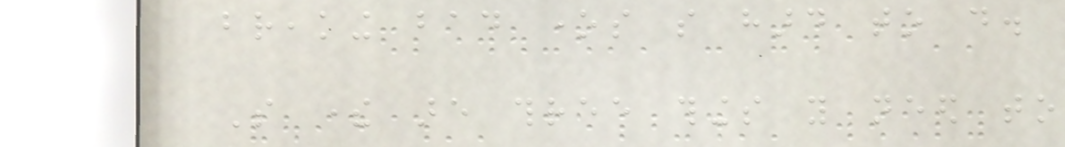breaking bad ones so hard to do.
So there are three things you need to
